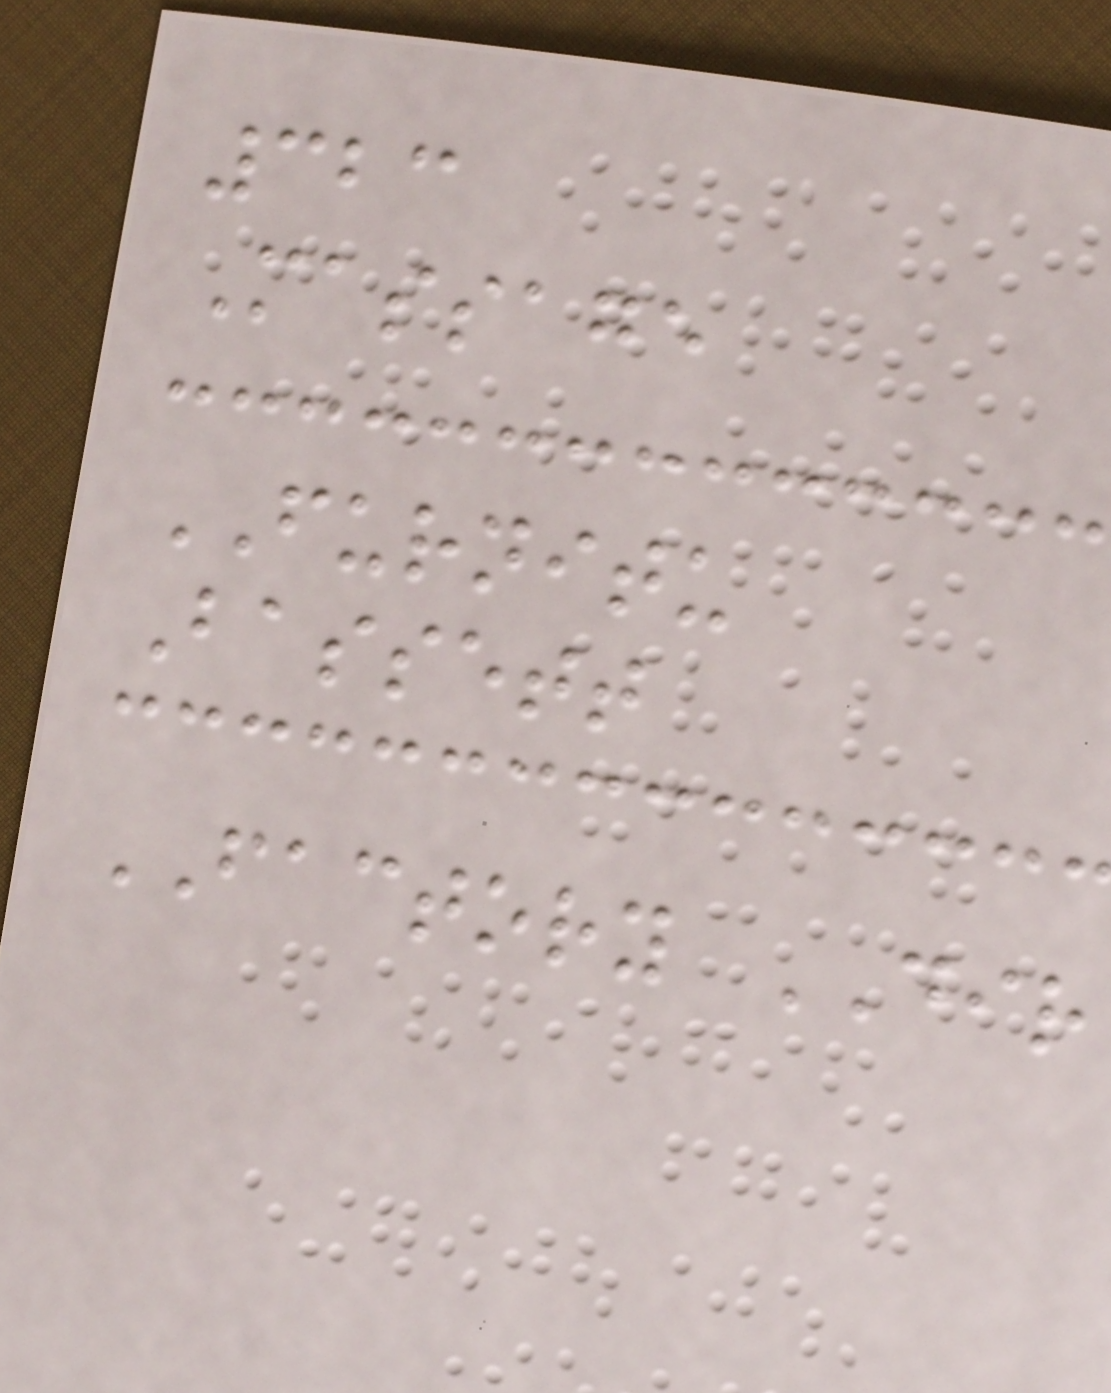323
Massage
FURNITU
Bassett
FACTORY DIR
